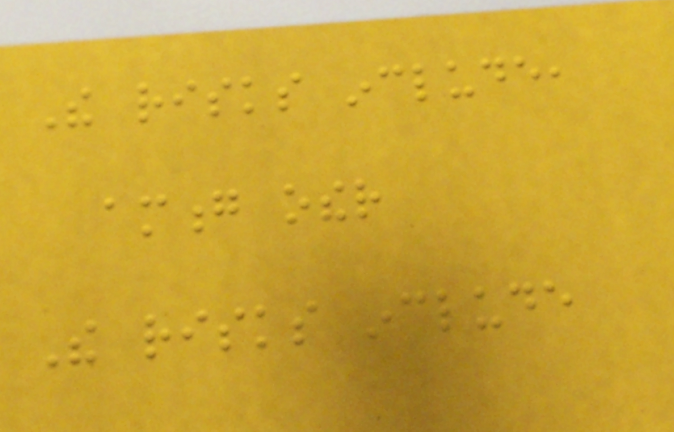The risks include,
among other
The risks include
